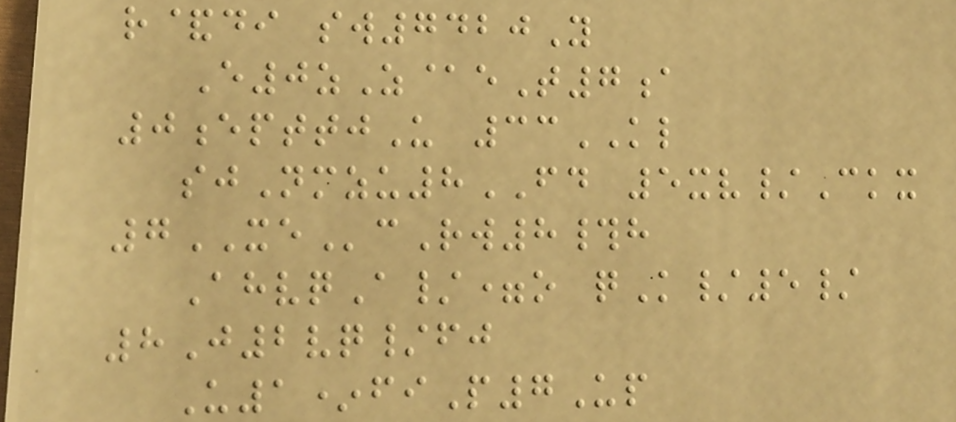r&di sw7420Y
E0zZ@eT7a
0epttjU 33KL
sjNmzu8FD 5xv/Ckx
7XEcRw8#h
AhvqA/=o qK/5/
8J2vq/fj
U1*fiP7Up
